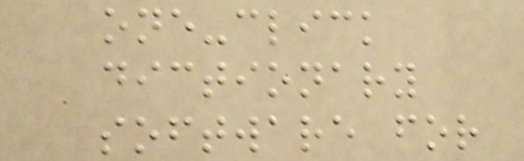one-click
dictionary
software for
